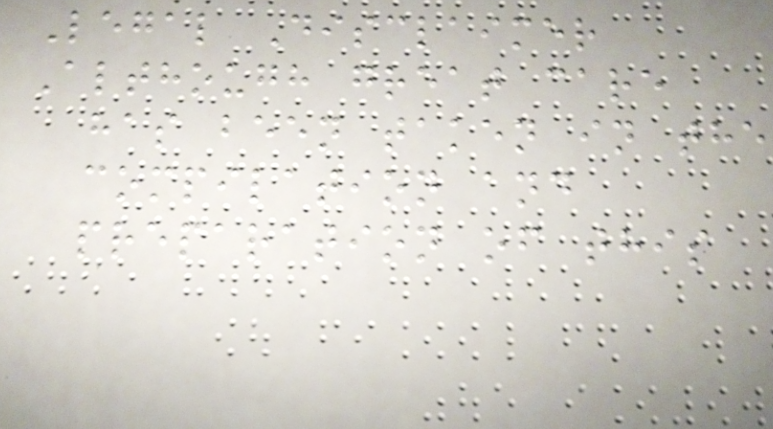Legal Disclaimer
Although great care
has been taken in the
compilation and
preparation of this
